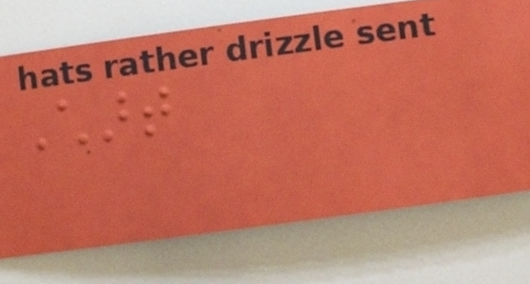Chart
